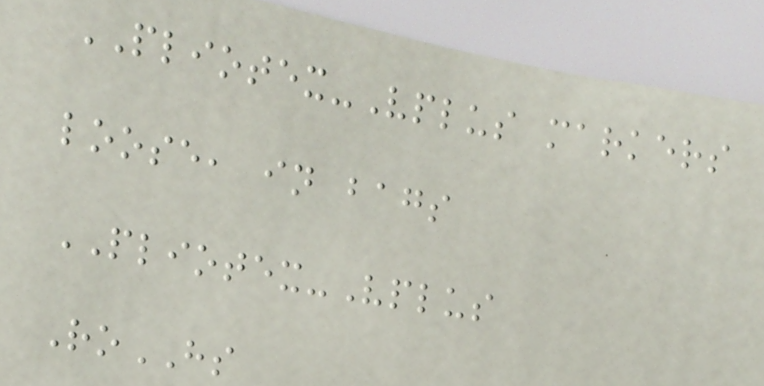PLIOTEX-Vplus markers
loose, in bags
PLIOTEX-Vplus
RoHS
